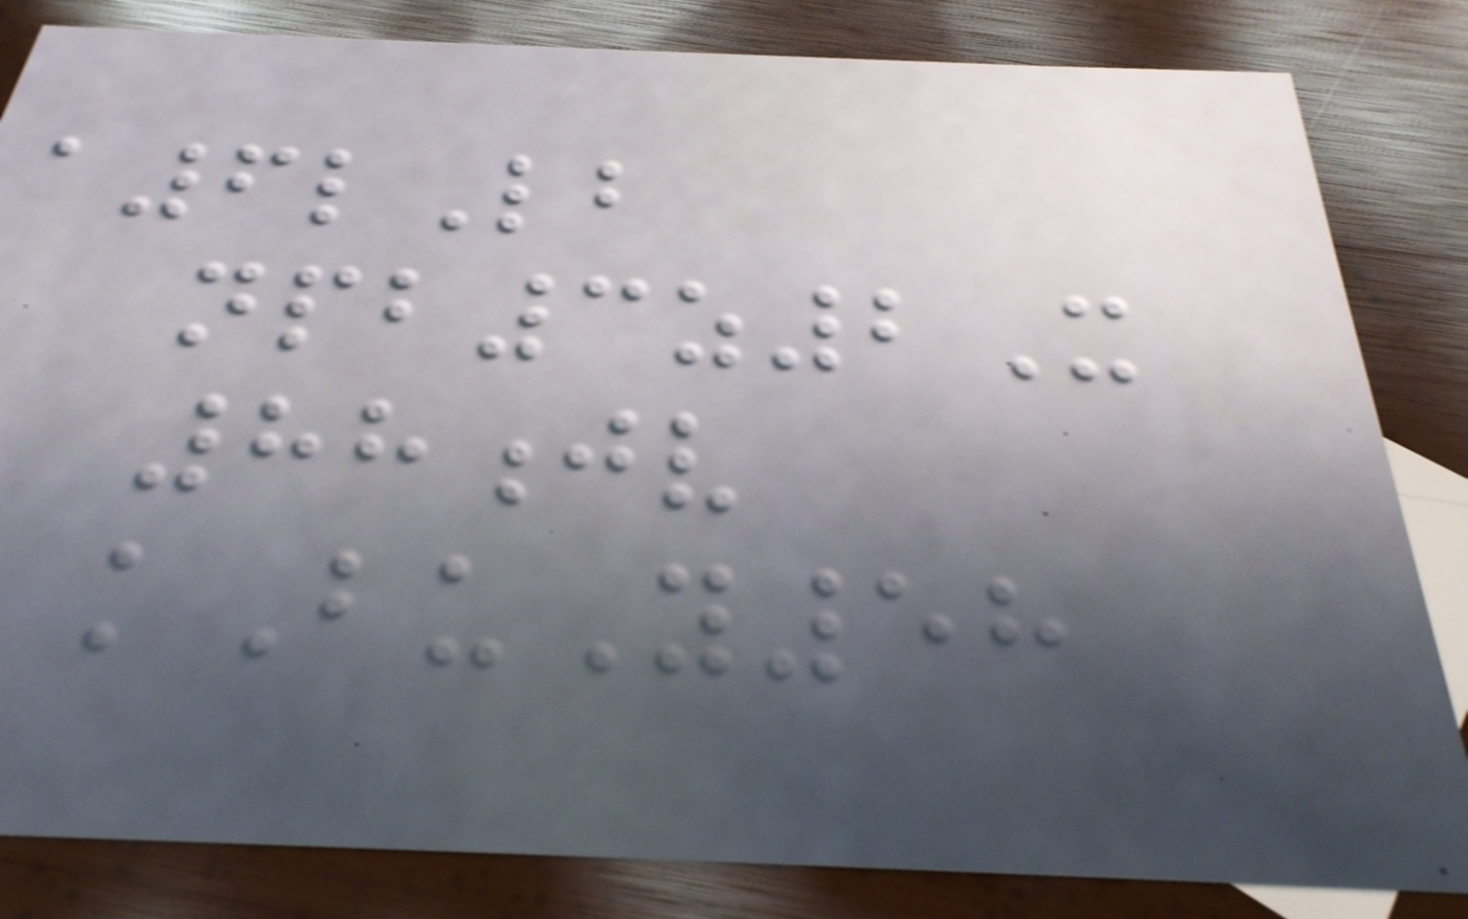a6lLb
npb3z2X
88jv
kBuY58
